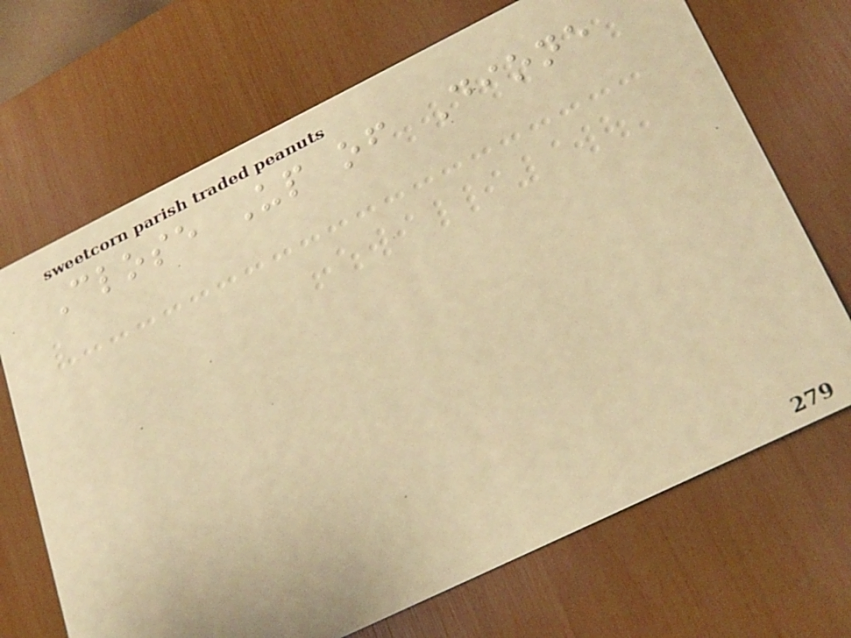Close Up of Dione
